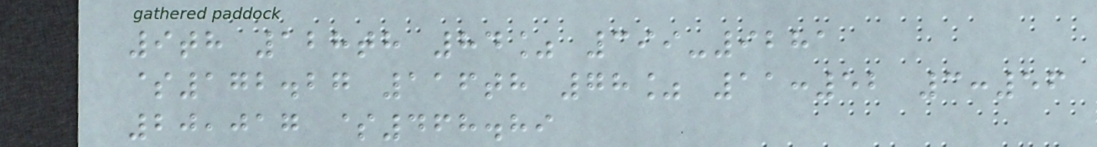9th 128th 84% 399-9281
$172.27 116th 78% 11:52 3:56
20,017 $468.89
